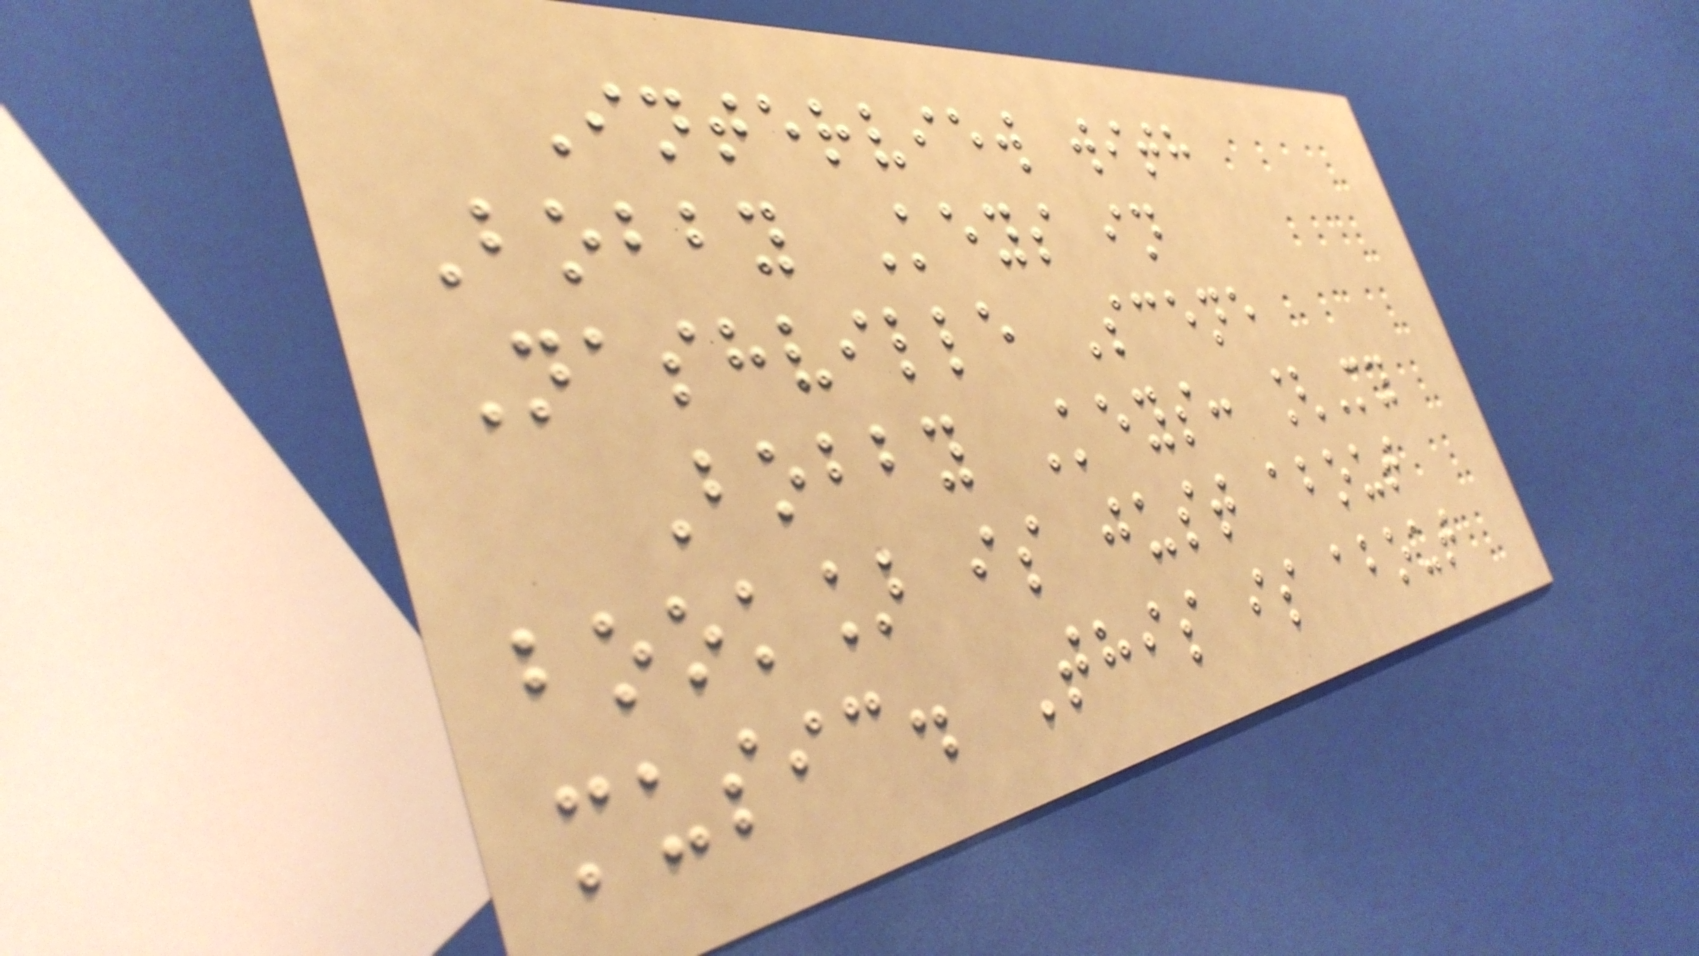Interview with
Bobby Keys in
Nashville Scene
Bobby Keys: [My
book] is just about
music. This is about
